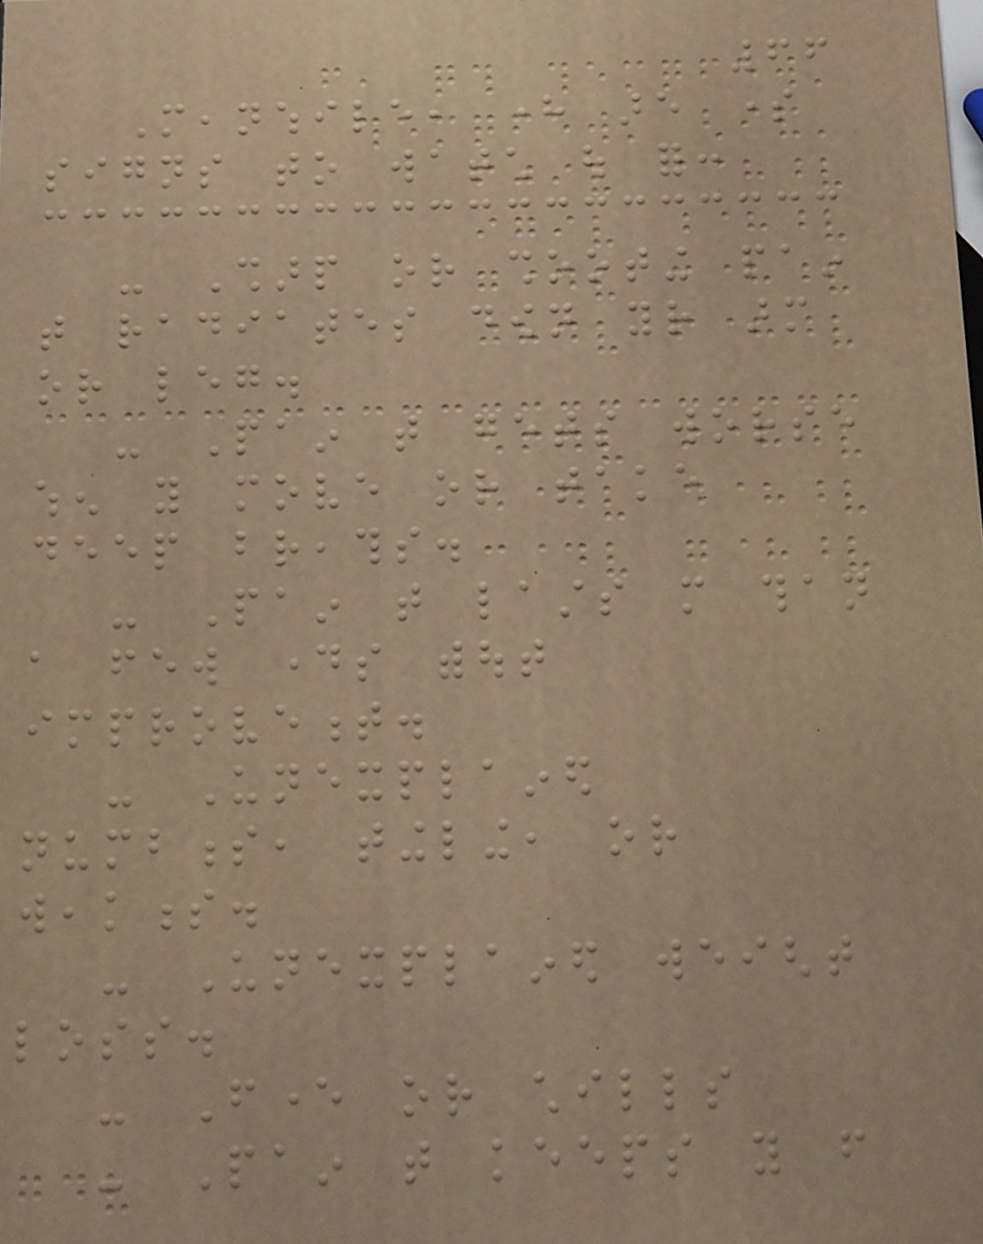66
Meanwhile, here are some
signs to watch out for:
- Sharp or shooting pain
that radiates down your arm
or leg.
- Pain that gets worse
when you move or take
deep breaths.
- Pain that lasts more than
a few days without
improvement.
- Unexplained
numbness, tingling, or
weakness.
- Unexplained weight
loss.
- Fever or chills
- Pain that keeps you from
